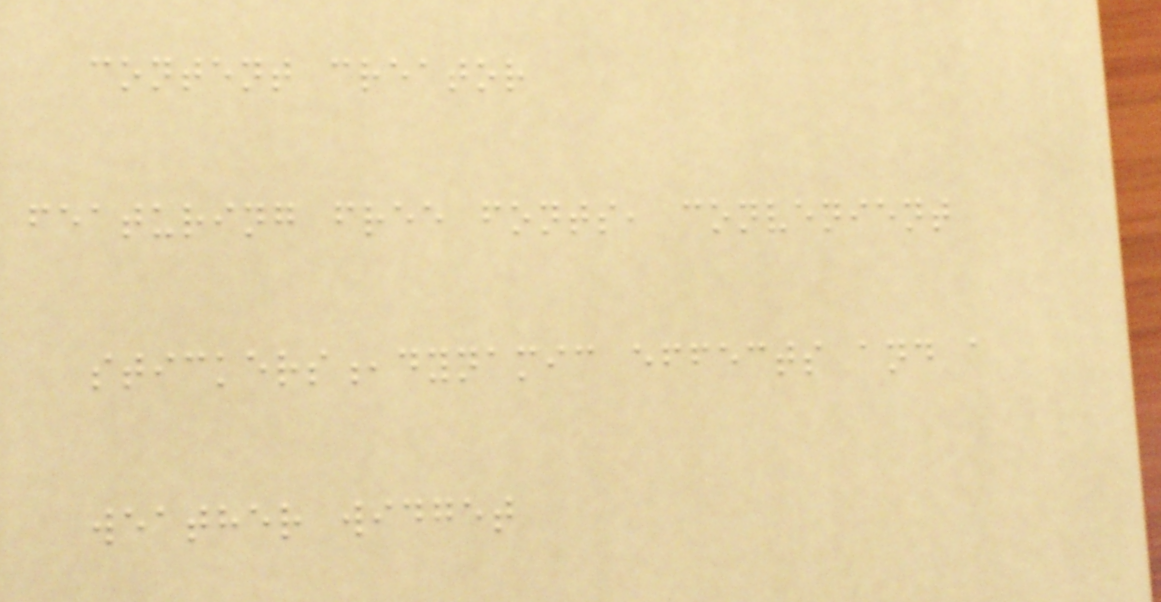content creator
featuring free fonts, convenient
stickers,dynamic effects and a
weather widget
